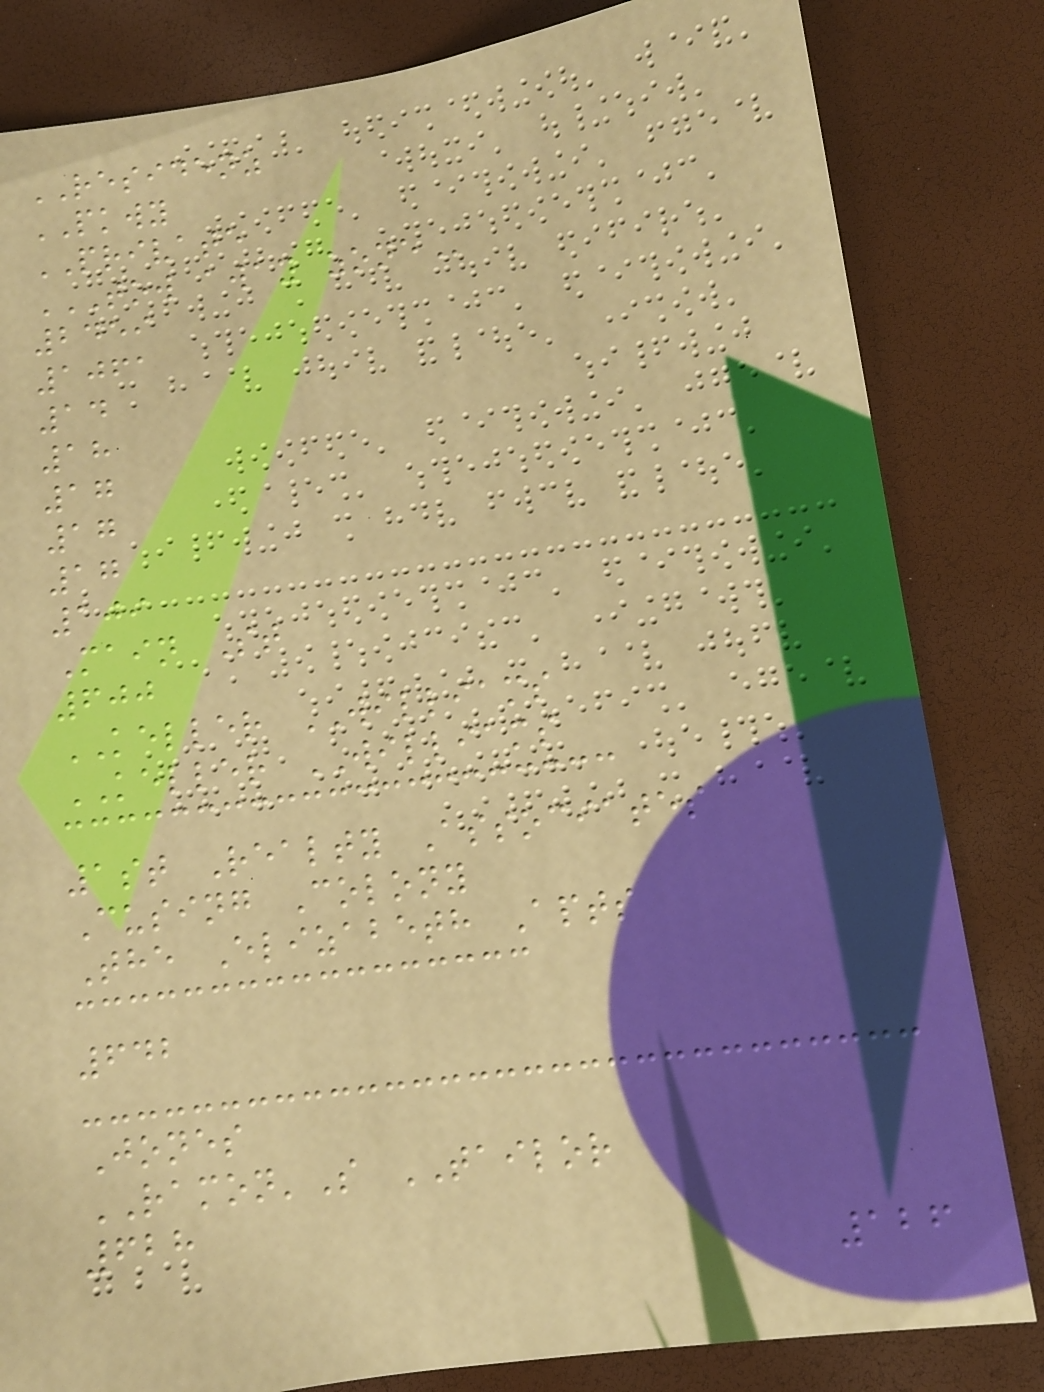RESIDENZ
PKWY
PRIVATE
TOW AWAY ZONE
2459
1061
14
18
17
17
17
109
Main St
600
KELLER WILLIAMS
KELLER WILLIAMS
1st Realty Associates
Cusing Colony
The Elizabeth Apts
642
Jones
RAMON'S TAILOR
628
126
